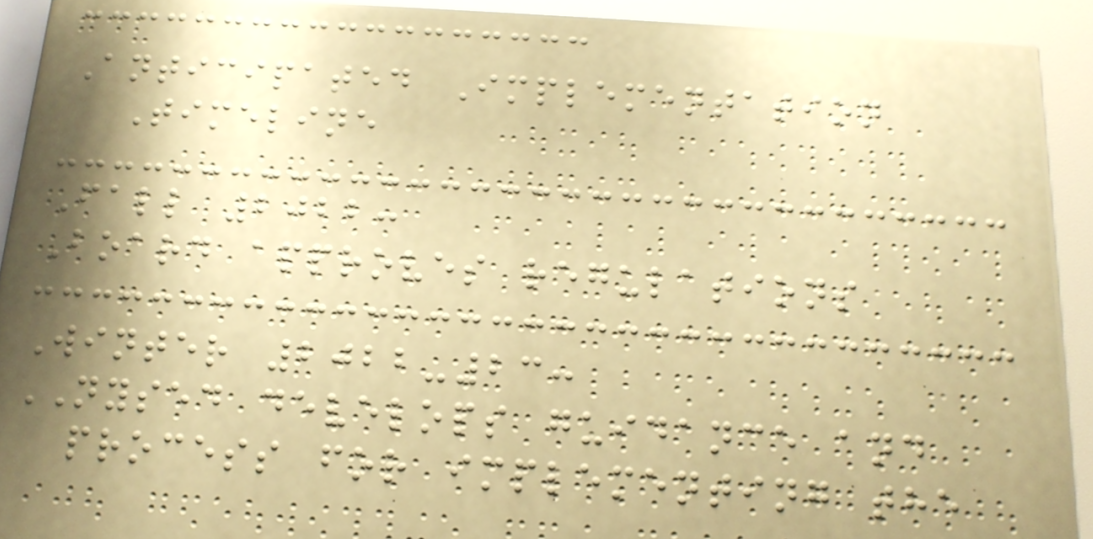Anticipated Implementation
Timeline
Fall 2022:
Board approves regulations
Winter 2022-23:
NYSED develops guidance and
process for implementing the
